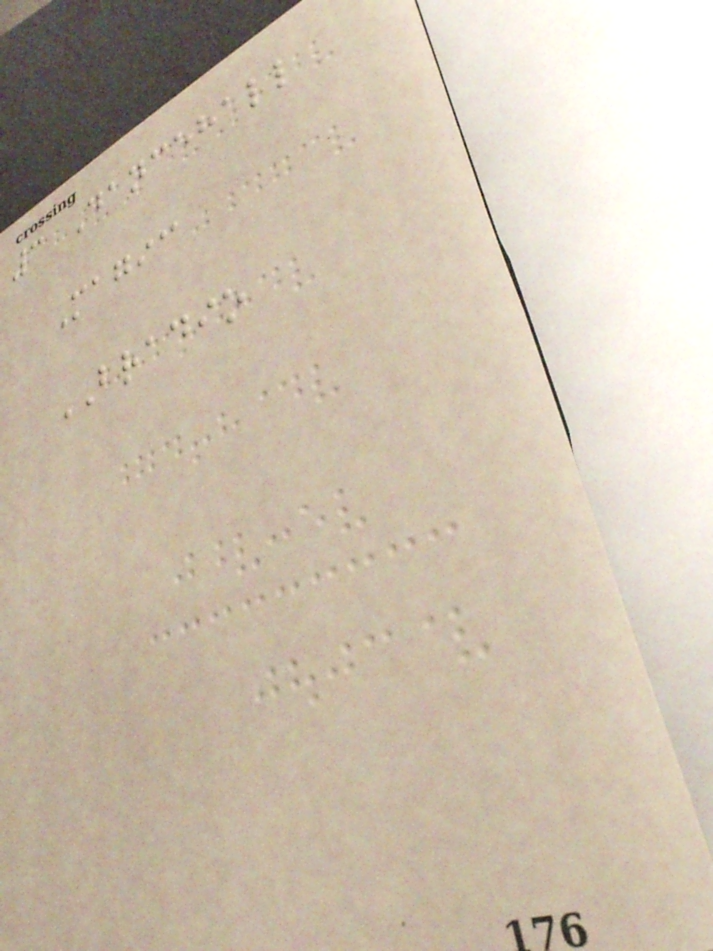3 Dancehall
Magic
BRADIO
